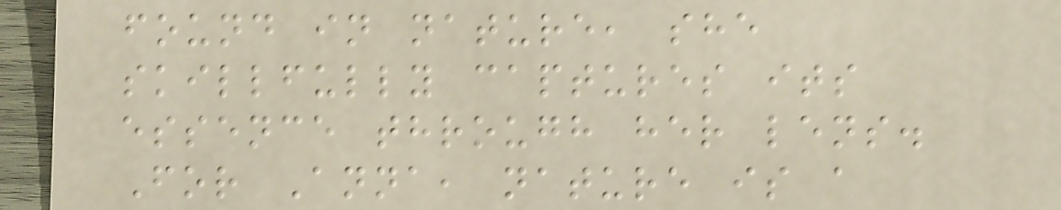found in nature, she
skillfully captures its
essence through her lens.
For Anna, nature is a
